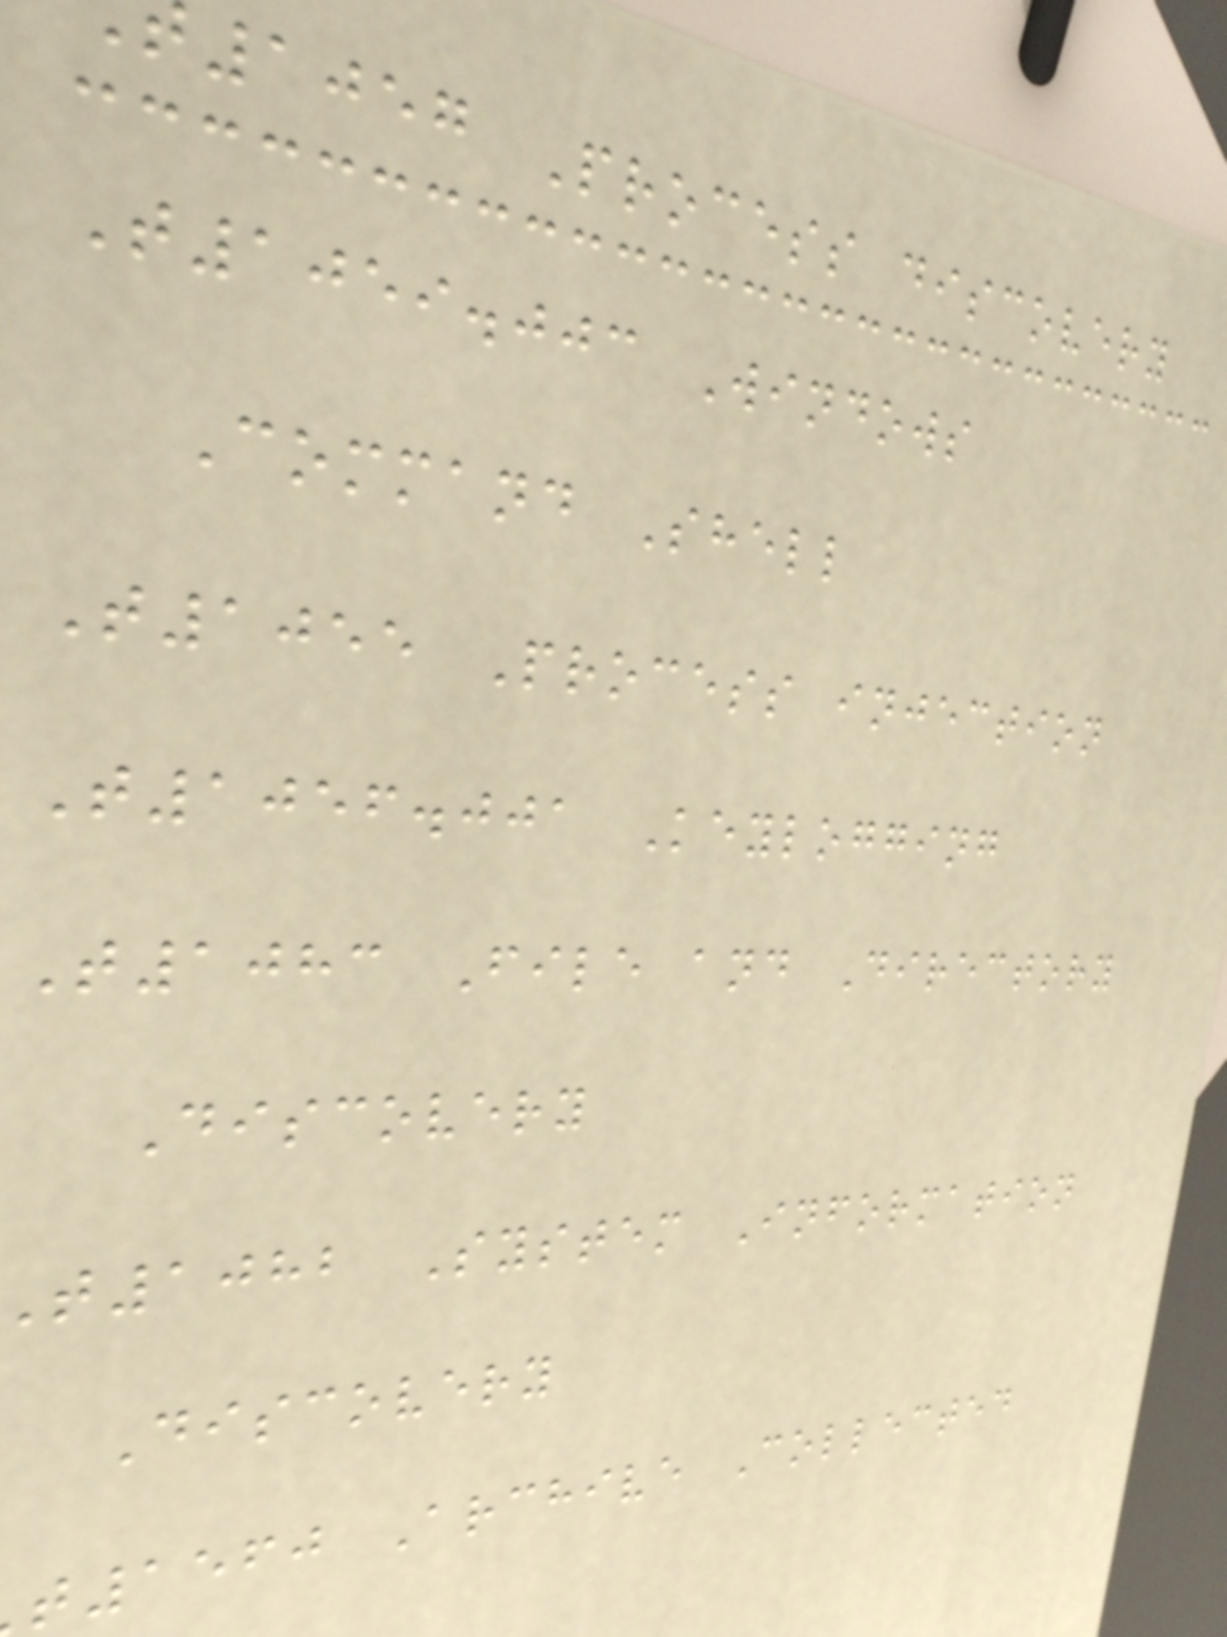1057 Process discovery
T1059.003 Windows
Command Shell
T1055 Process injection
T1056.001 Keylogging
T1083 File and Directory
Discovery
t1082 System Information
Discovery
t1560 Archive Collected
